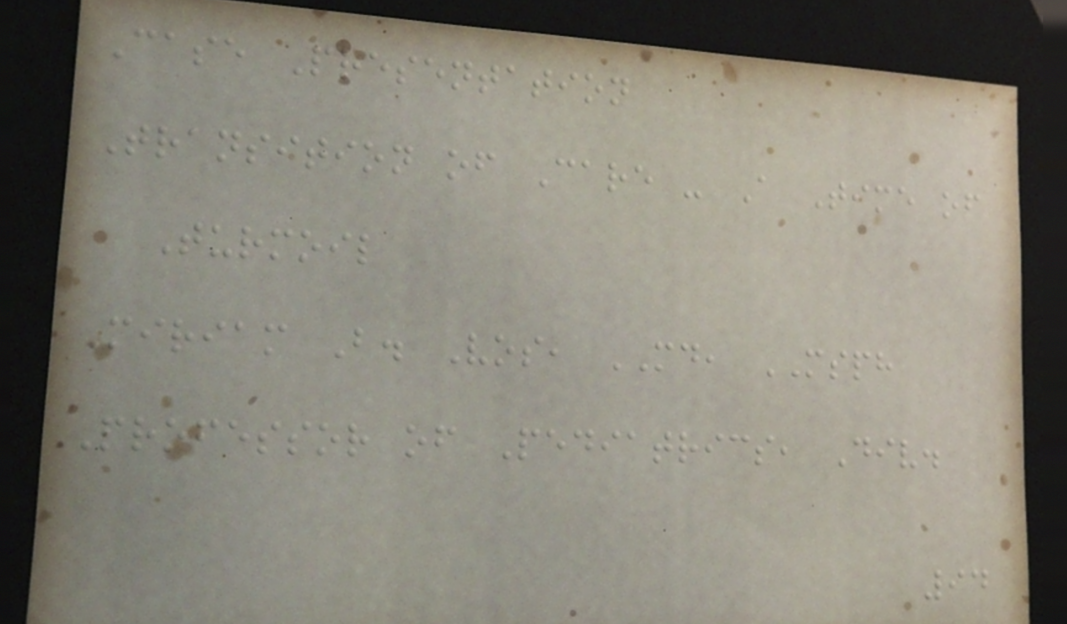Case Presentation
Transition of Care - A Time of
Turmoil
Miriam B. Vos, MD, MSPH
Professor of Pediatrics, Div.
94
